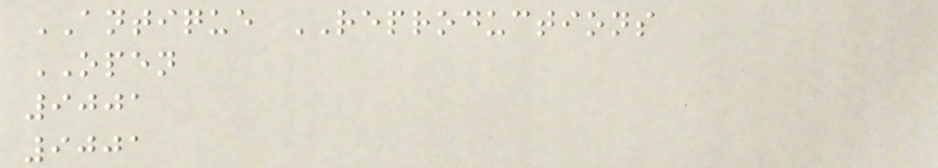ANTIQUE REPRODUCTIONS
OPEN
9001
9001
